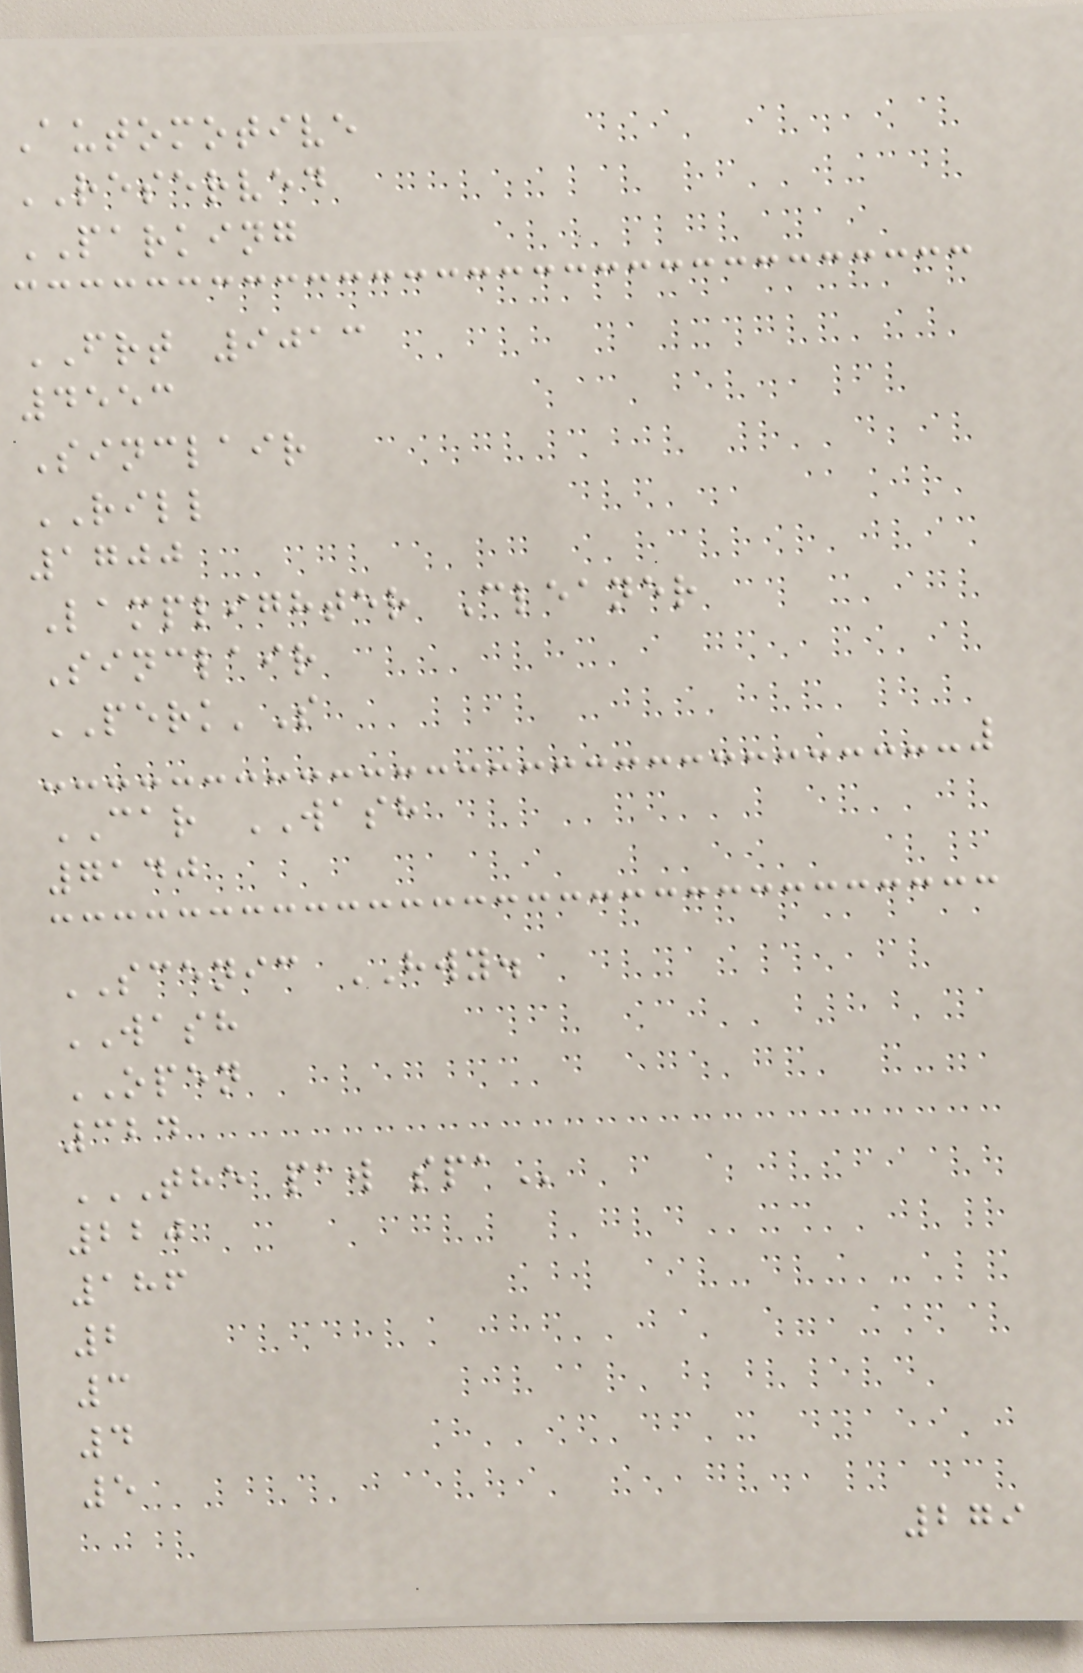Automotive
RESERVED
PARKING
FRT 9013
4553
Sinclair
RILL
1700
Lamplighter Cleaner
Sinclair
PERK'S
CAR WASH
7140
SCENIC HWY.
WASH
OPEN
324
THE PAW SPA
220
186
2
3
4
5
279
